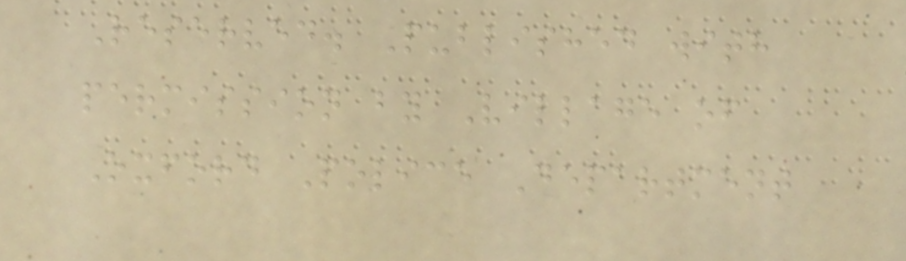Reserved. Published with
permission by Village of
Oxford Police Department
